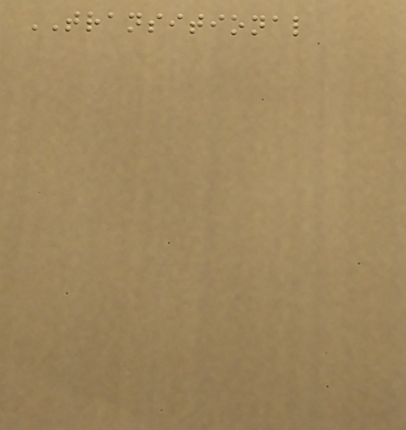TRANSITIONAL
